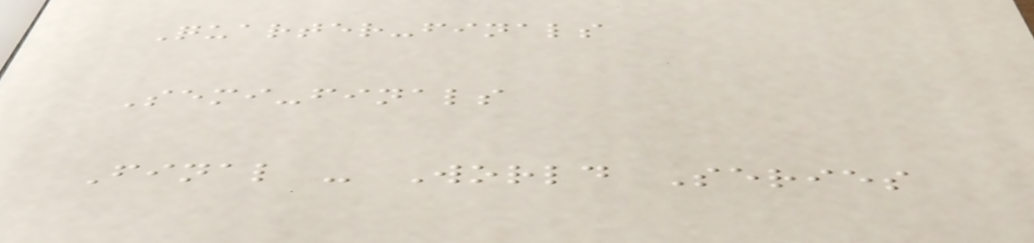Quarter-finals
Semi-finals
Final - World Series
